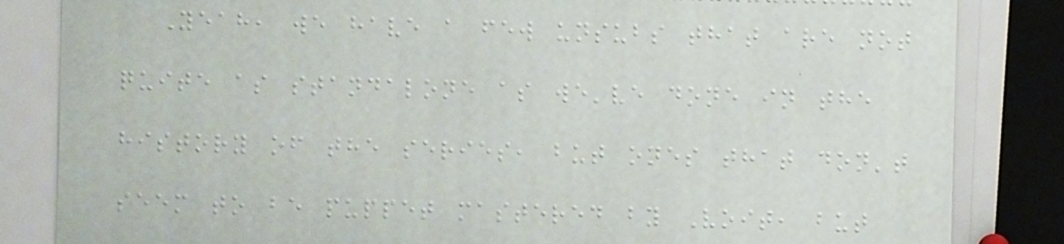Yeah, we have a few unsubs that are not
quite as standalone as we've done in the
history of the series, but ones that don't
seem to be puppet mastered by Voit, but
